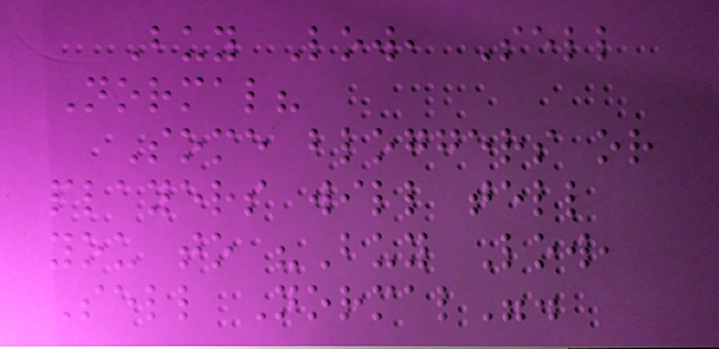Buy Low, Sell
Normal?
Some bloggers or
players will tell
you to "Buy Low,
Sell Normal".
